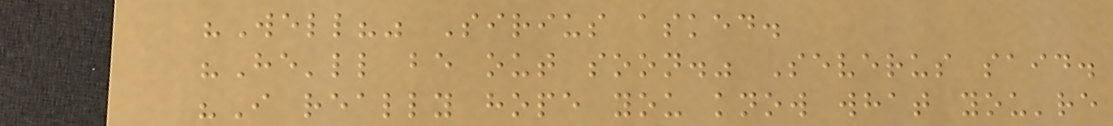"Well?" Sirius asked.
"He'll be out soon." Severus said.
"I really hope you know what you're
